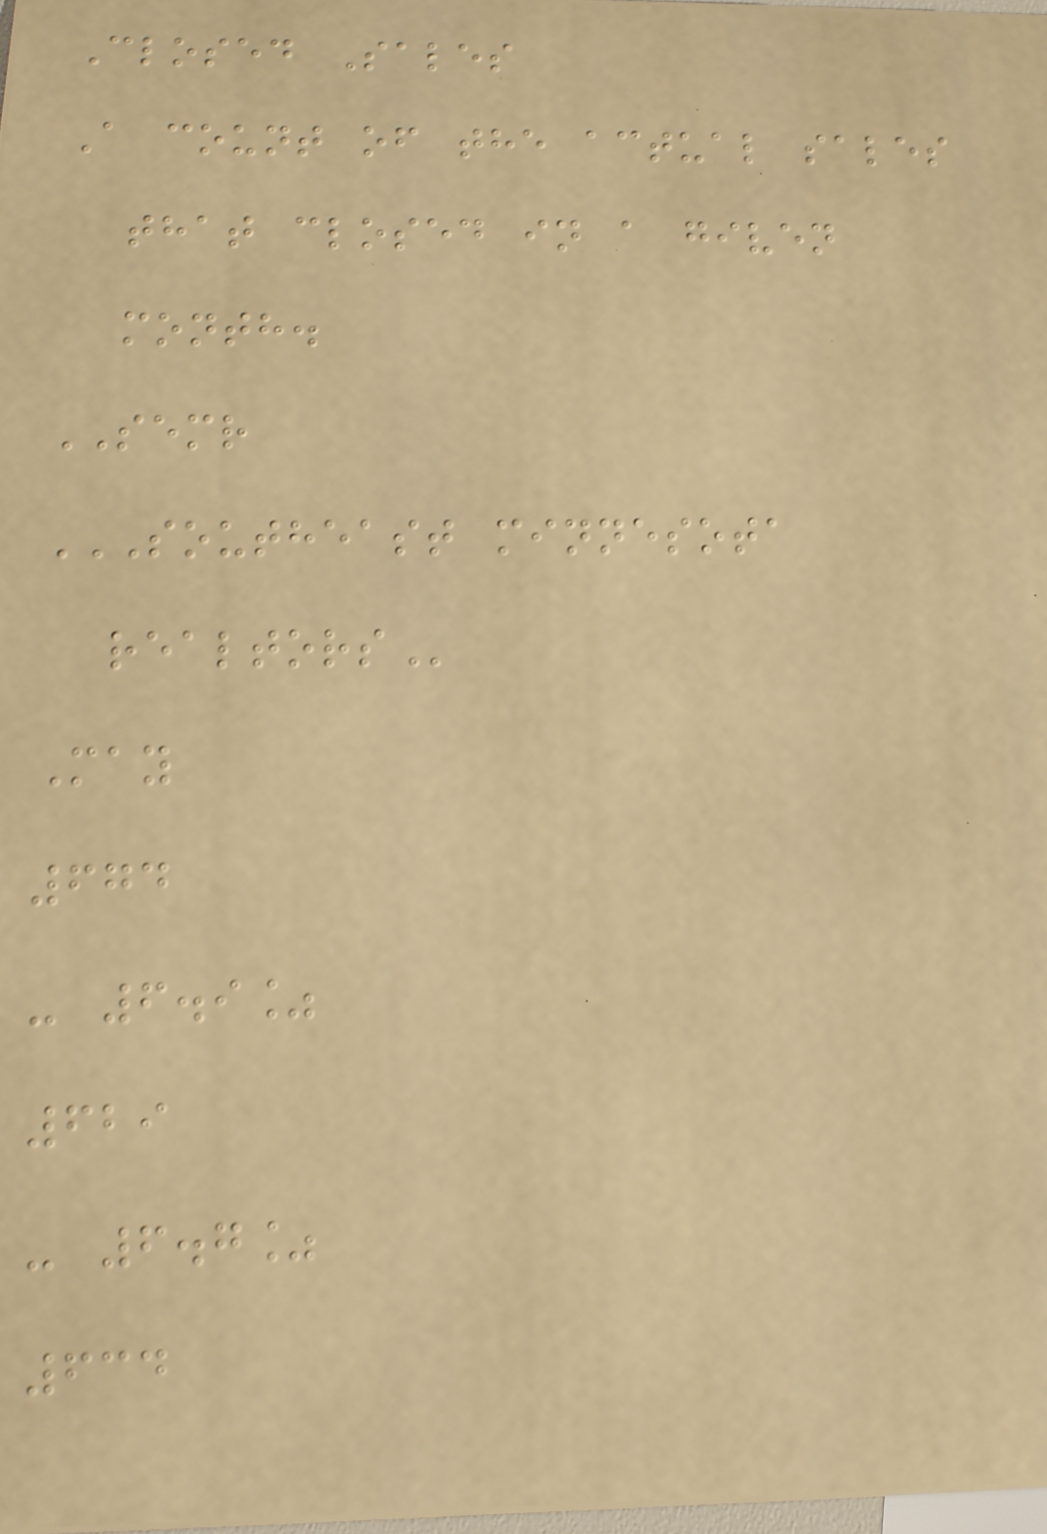Closed Sales
A count of the actual sales
that closed in a given
month.
SEMR
SOUTHEAST MINNESOTA
REALTORS
May
674
- 6.9%
629
- 6.7%
634
